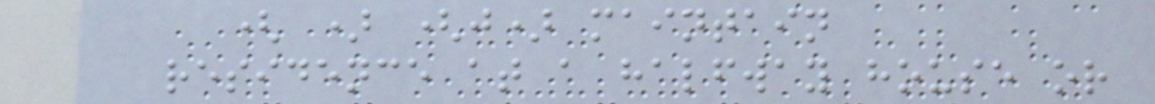( ) (j) maintain
residence at a halfway house or
